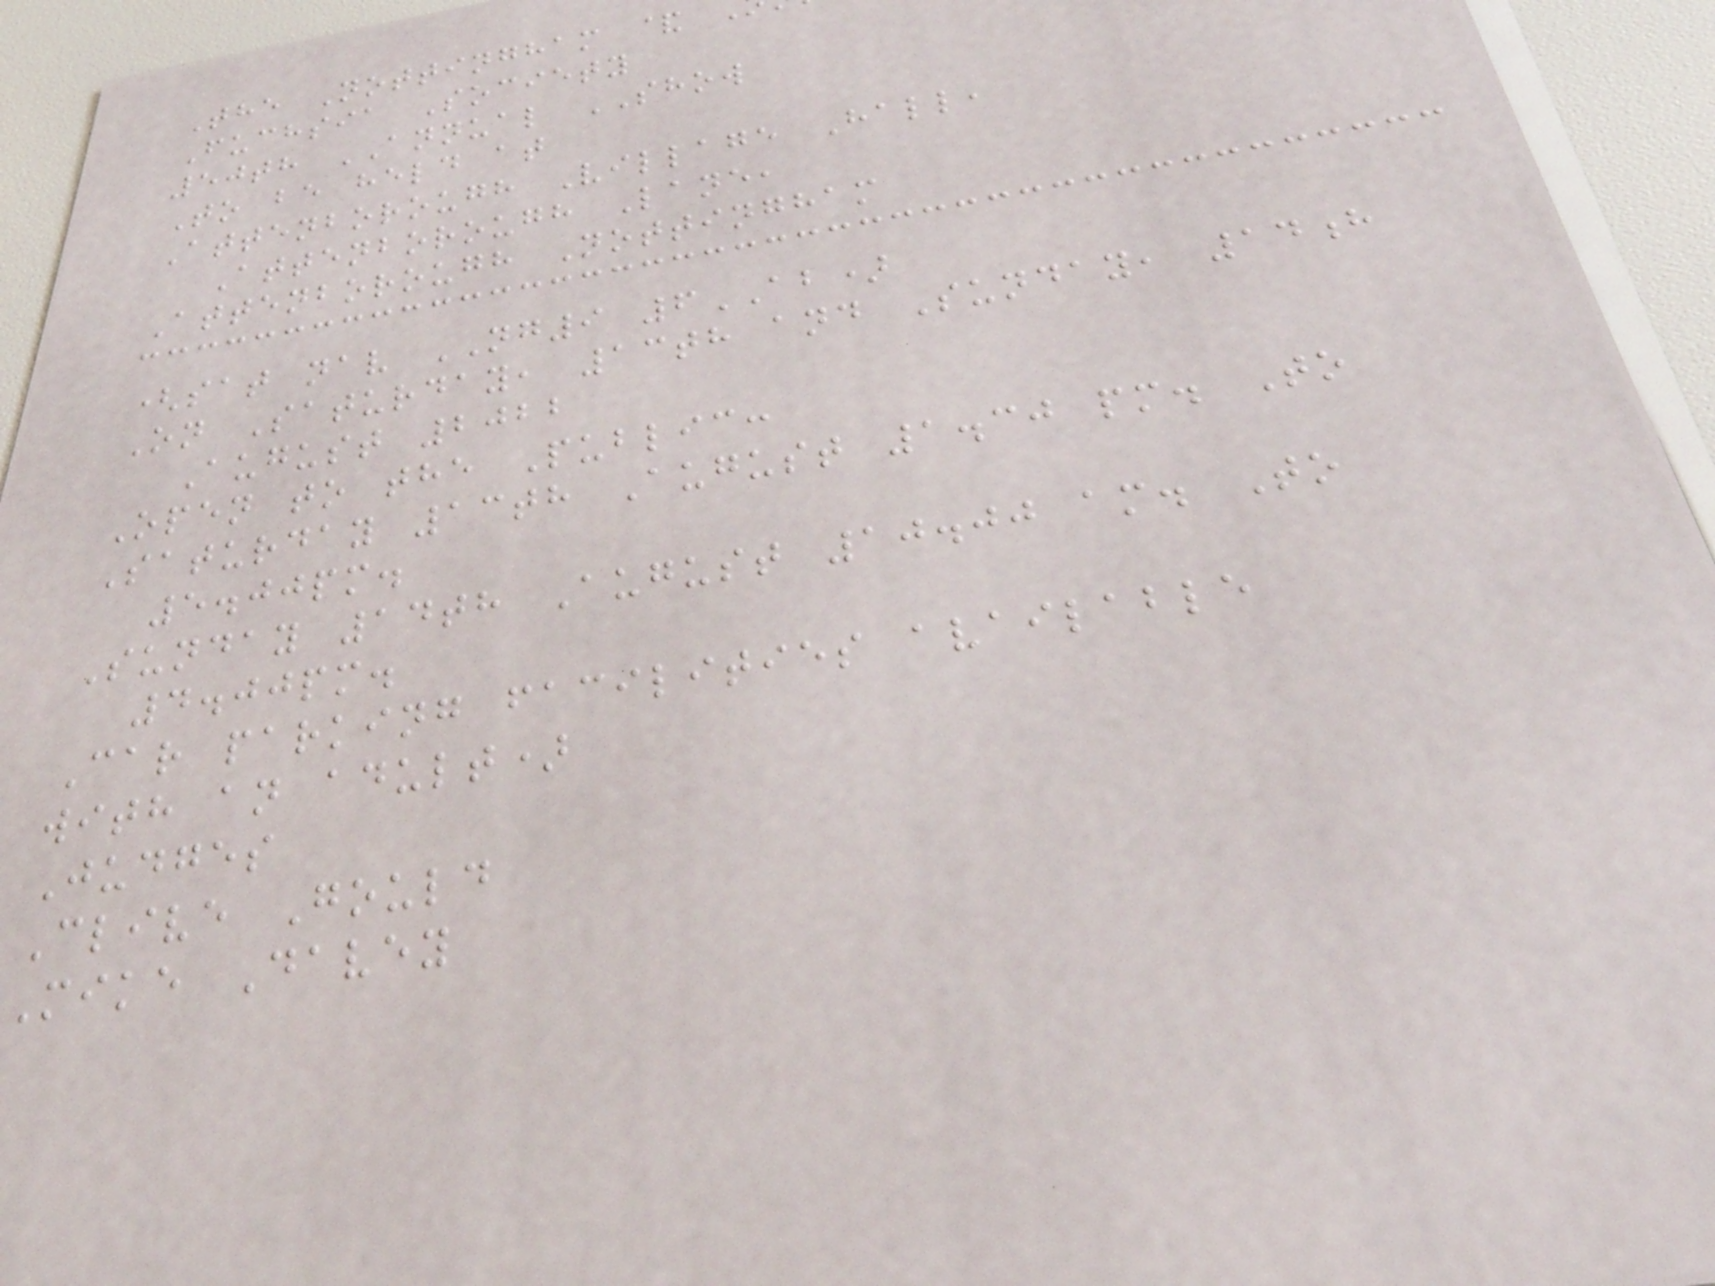The Nottingham &
Fuchsia Society
50th ANNUAL SHOW
To be held at
Attenborough Village Hall,
Attenborough Lane,
Attenborough Nottingham
(sat nav NG9 6AB)
On Saturday, 13th and Sunday, 14h
August 2022
Open to the Public:
Saturday 13th August 1.30 pm. To
5.00pm.
Sunday 14th August 10.00 am. To
4.00pm.
Car parking facilities available
with an adult)
Judges
Clive Gould
Mike Davey
